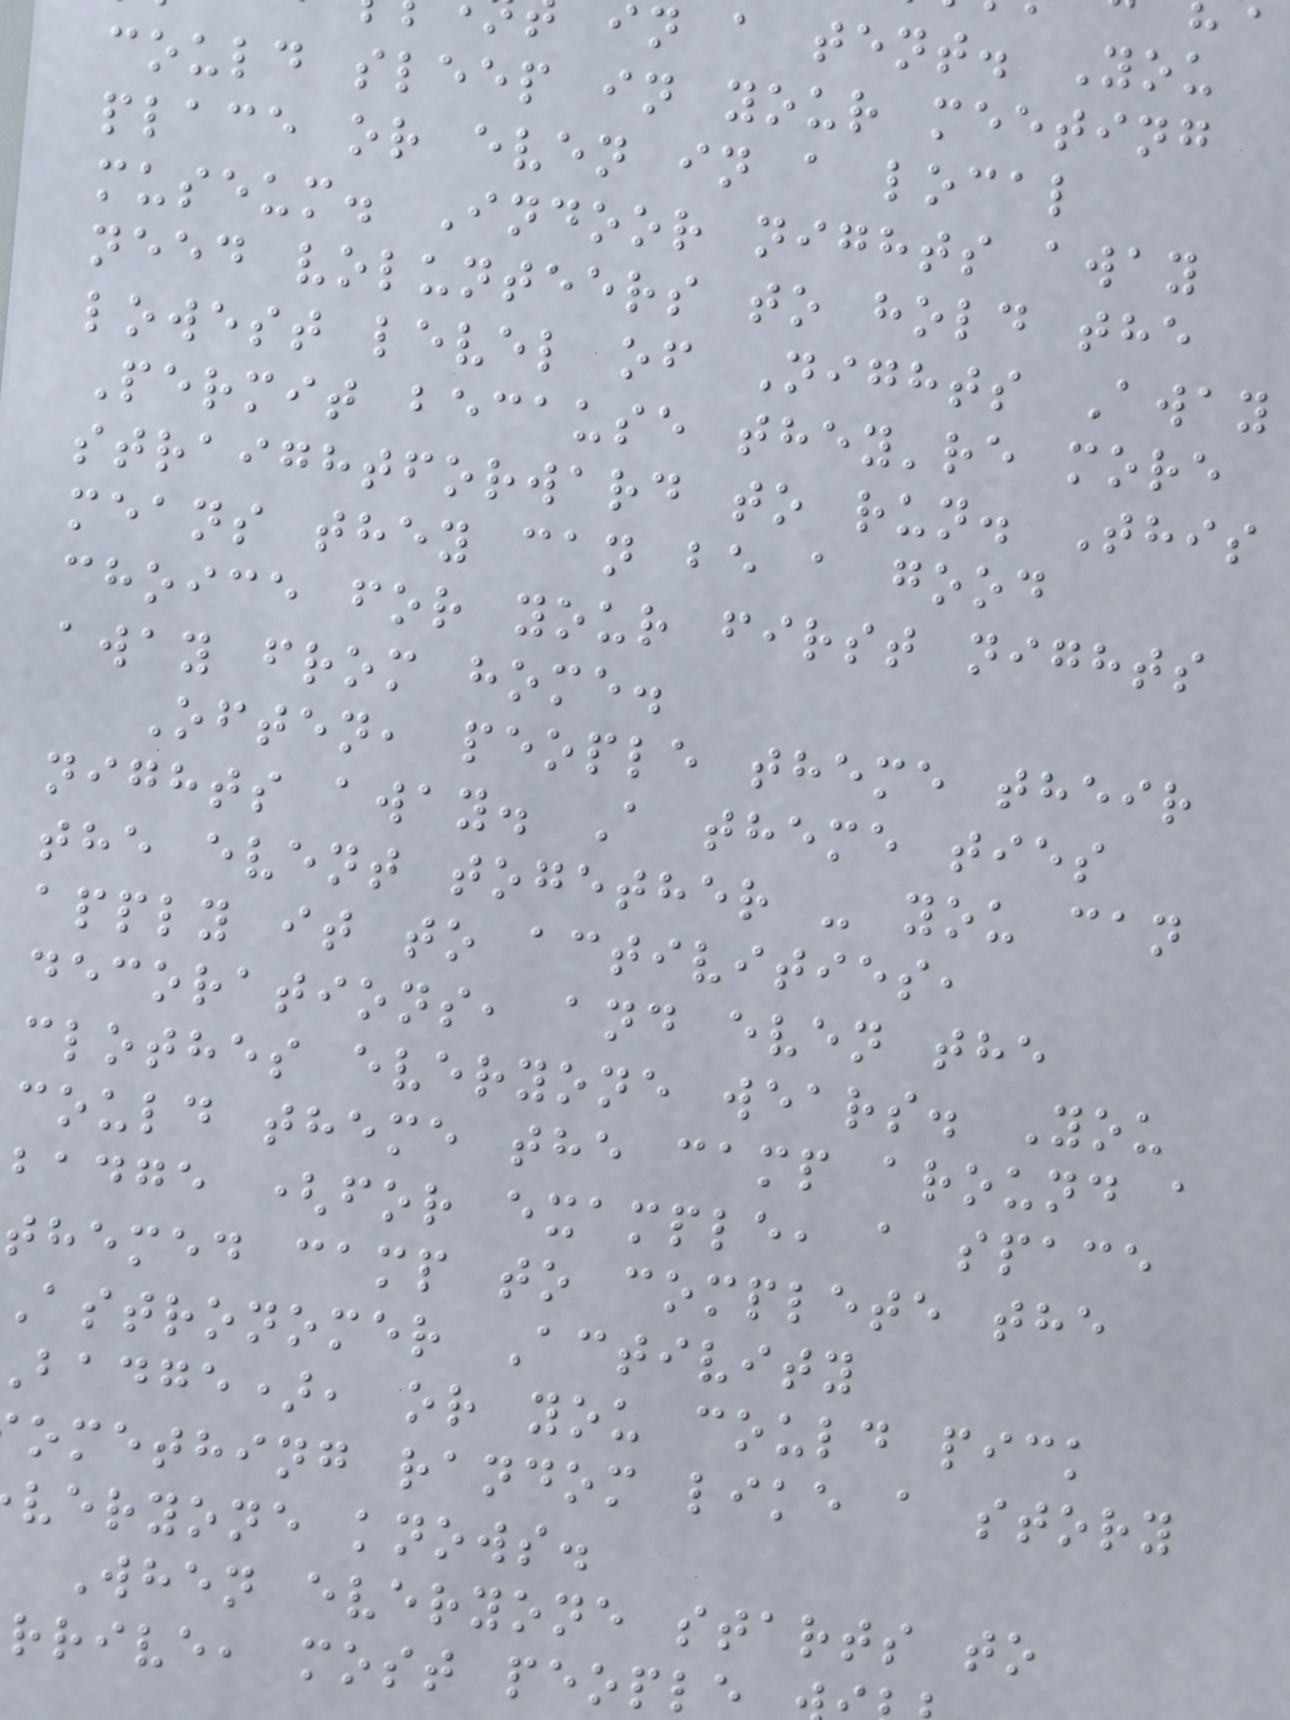in a tent. You
could sleep in your meeting
place or even in a local
museum. Indoor nights away
need volunteers to hold the
lowest level of Nights Away
Permit because they're more
straightforward to run. This
means they can be a good
choice for your first nights
away from home.
Often, people theme their
nights away. A theme ties
the event together - you can
apply it to activities,
decorations, and even the
clothes everyone wears. You
could theme the camp around a
badge (for example, a space
themed camp to complete the
astronomer Activity
badge), or you could pick
omething random like a story
veryone knows.
When everyone starts to
rrive, most people
